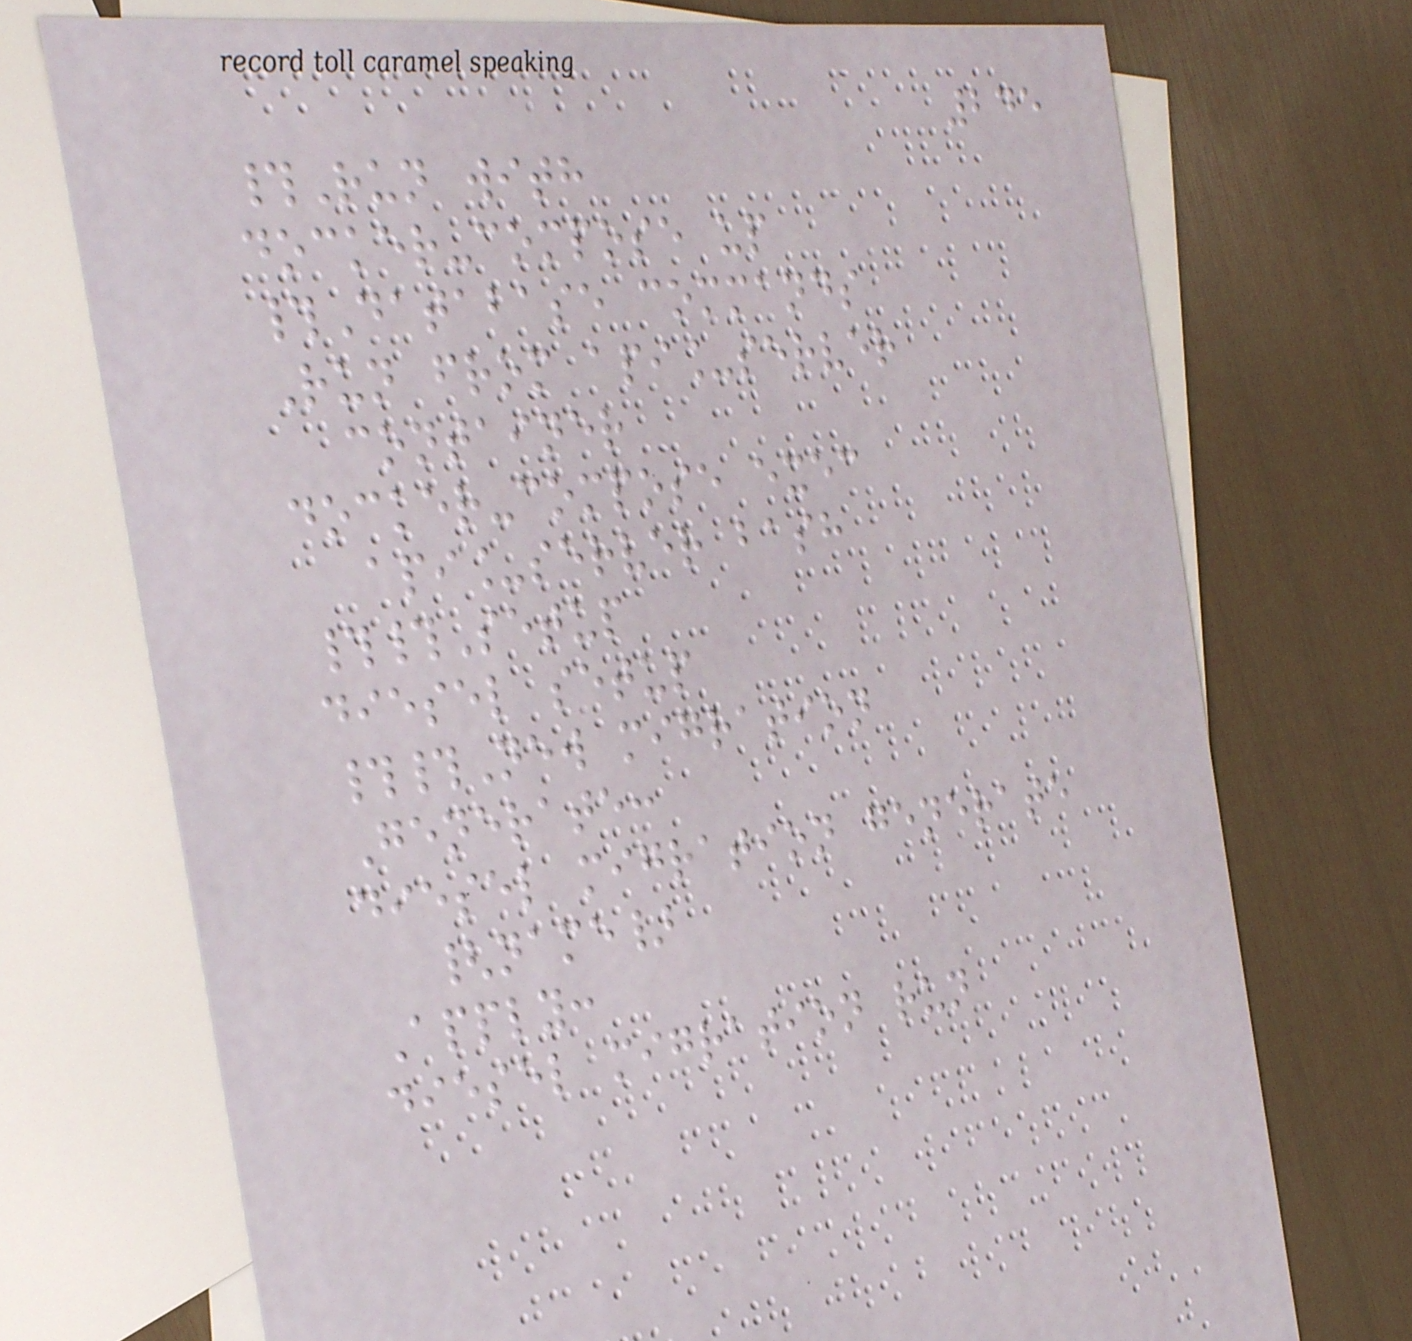245
#Run with
docker-compose up
#Database commands
Run from api_server
container
docker-compose exec
api_server bash
##Setup
diesel setup
##New migration
Generate:
diesel migration generate
{name}
Apply:
diesel migration run
